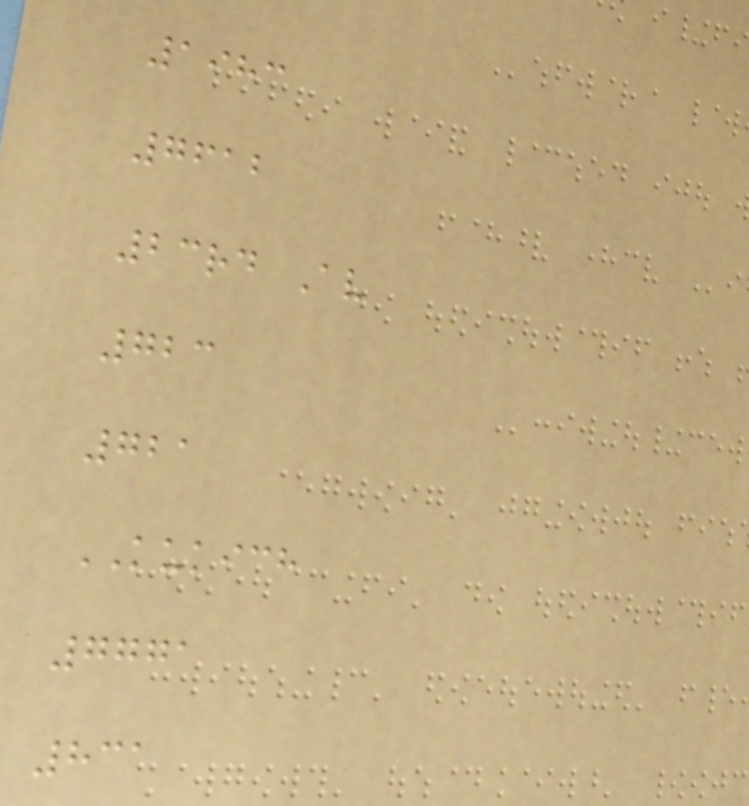1983
7612
23rd Av
723
721
KUKICH
7771
831
